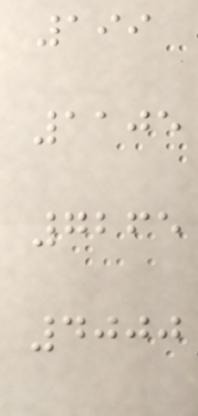199
1105
7265
4000
